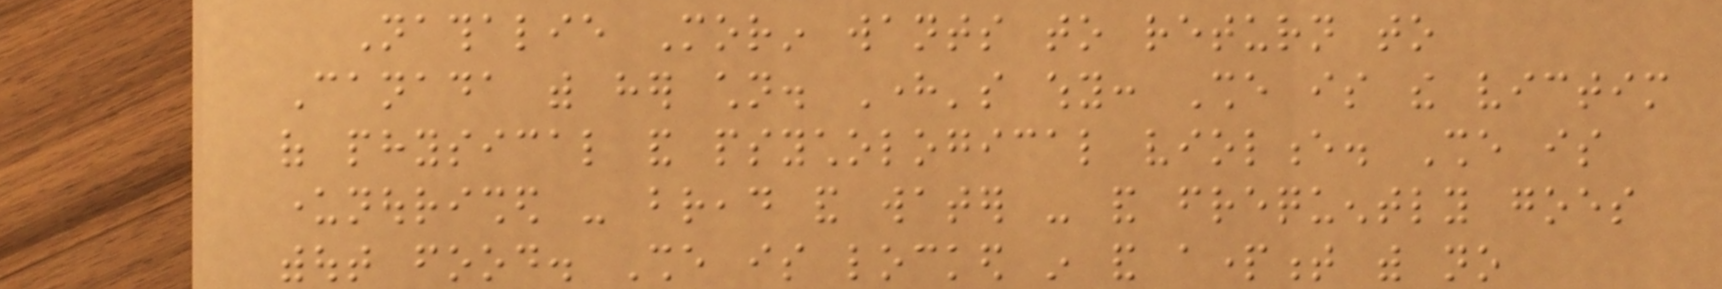Nathalie Morin wants to return to
Canada with her children. Here's why: She is the victim
of physical and psychological violence. She is
undernourished - bread and water - and frequently goes
without food. She is locked in and apartment with no
